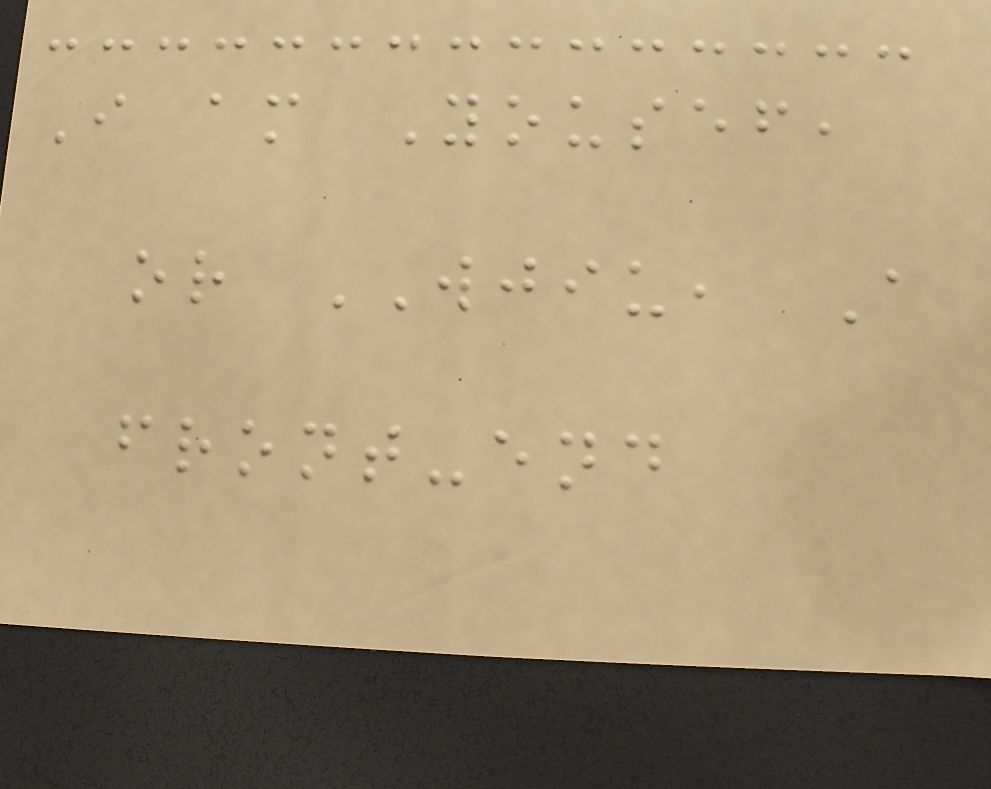I am Yousef,
or WJIU, A
front-end
